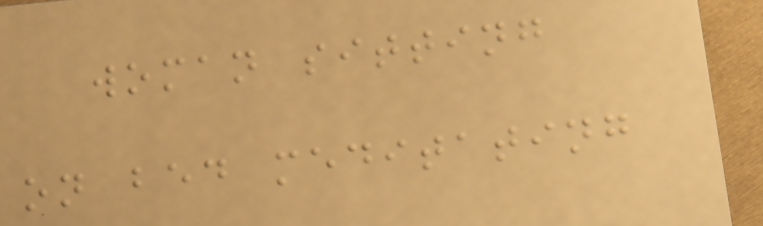woman sitting
on bed meditating
